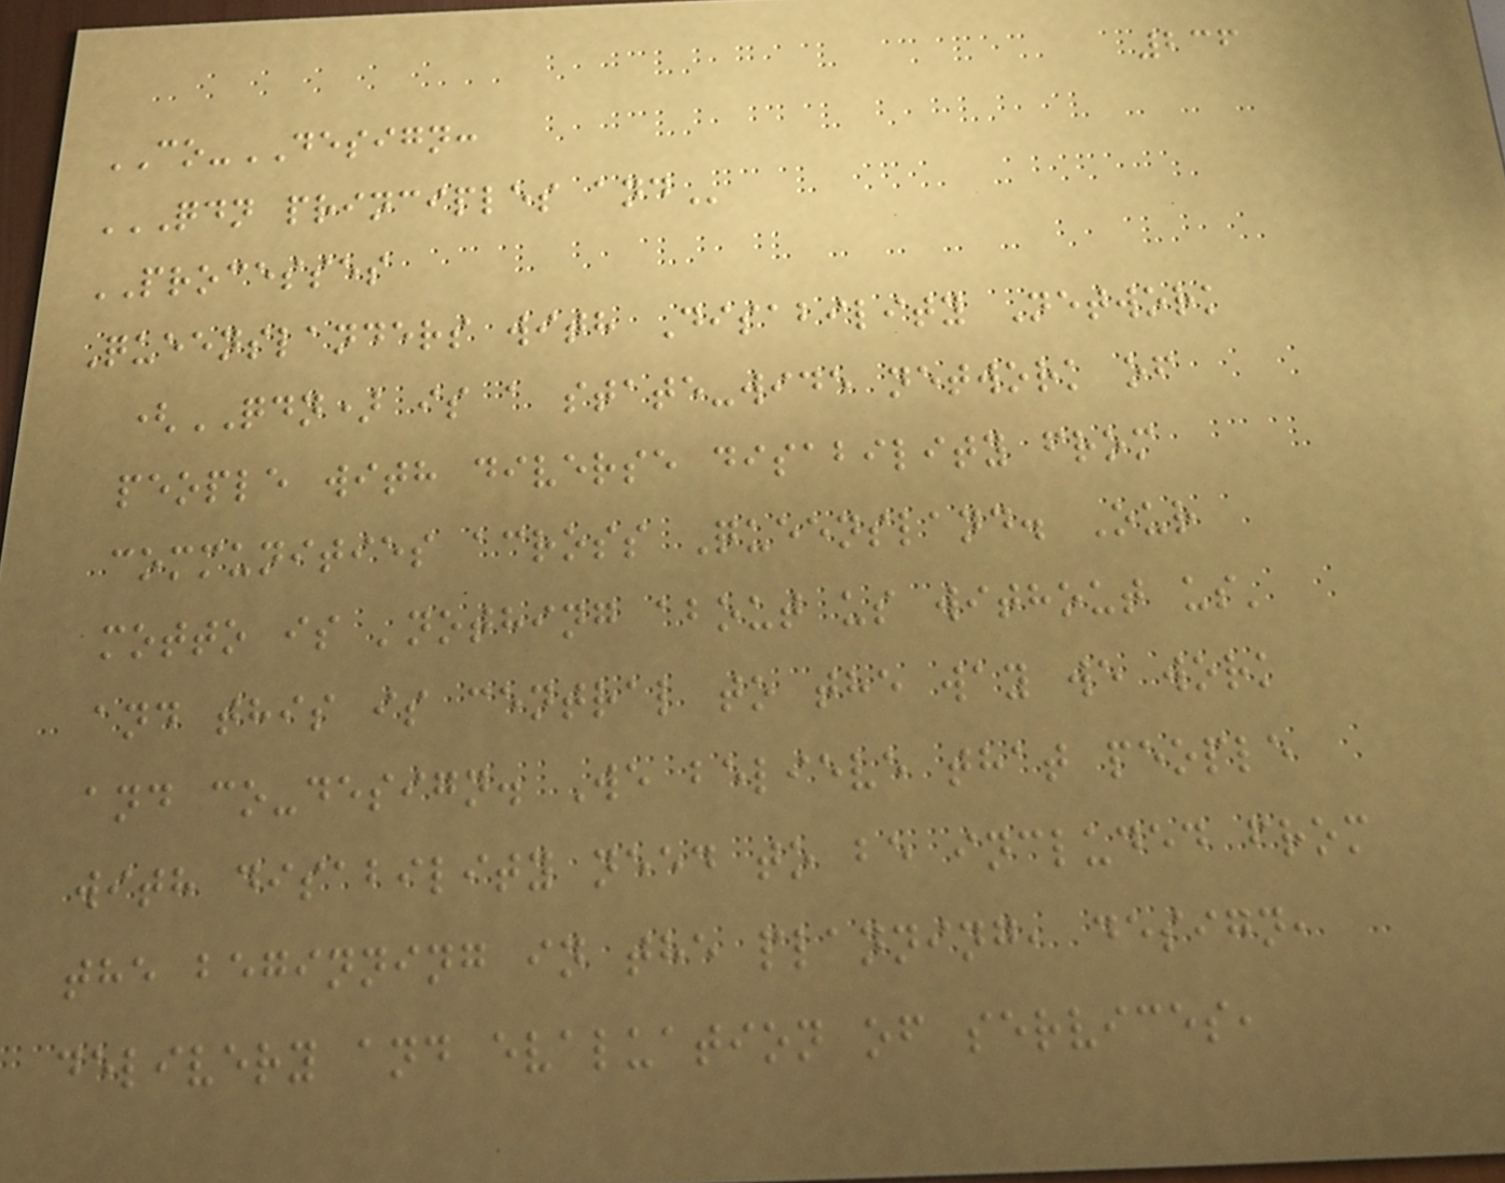236
CO-DESIGN:
QDN PRINCIPLES AND
PROCESSES
Queenslanders with Disability Network
(QDN) is a state-wide network of
people with diverse disability from
communities across Queensland. Our
motto is 'nothing about us without us'
and this is central to the way we work
and co-design. We believe that people
with disability need to be included from
the beginning in the planning, design,
delivery and evaluation of services,
